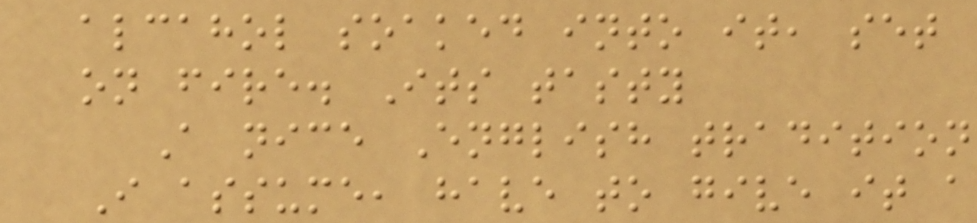alcahol soaked into it, set
on fire. Its tasty
A nice English tradition
I assume, have to give it a
